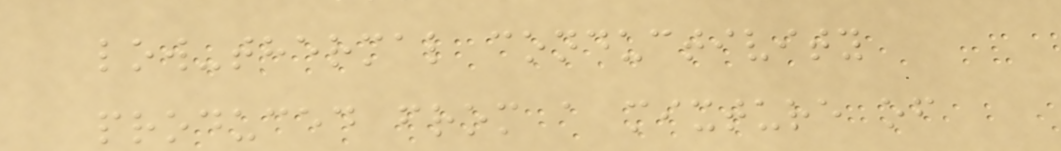low-thermal conductivity
produced from a mixture of
